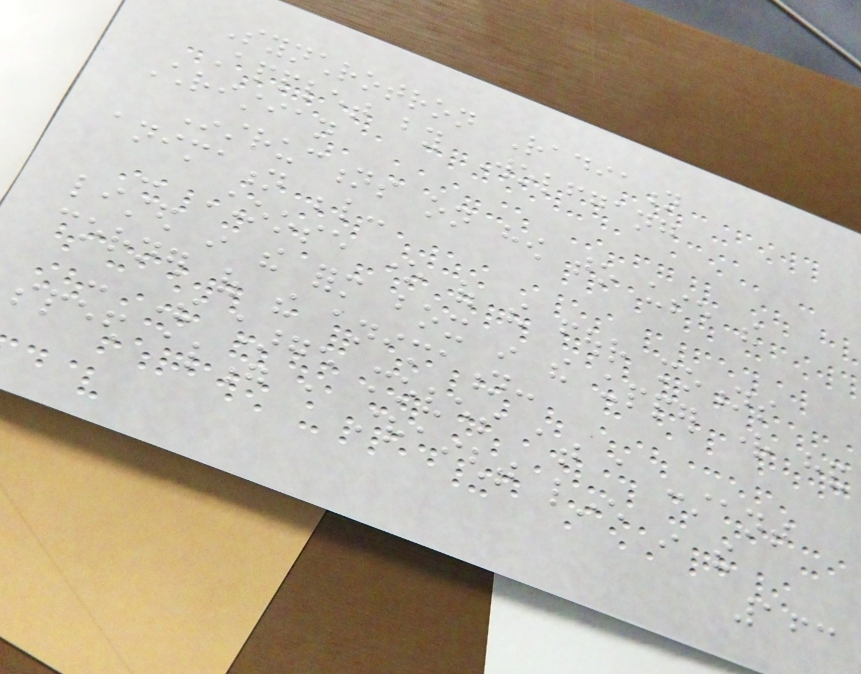Synchrotron Radiation
Applet by Wolfgang
Christian
Instructions on how to use the
animation below:
- Choose one of the four motions
listed in the form box in the upper right hand
corner of the animation:
- The charge moves at a constant
speed along a straight line in the
163
